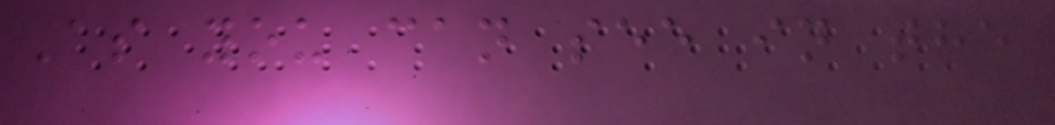As you can see in the
